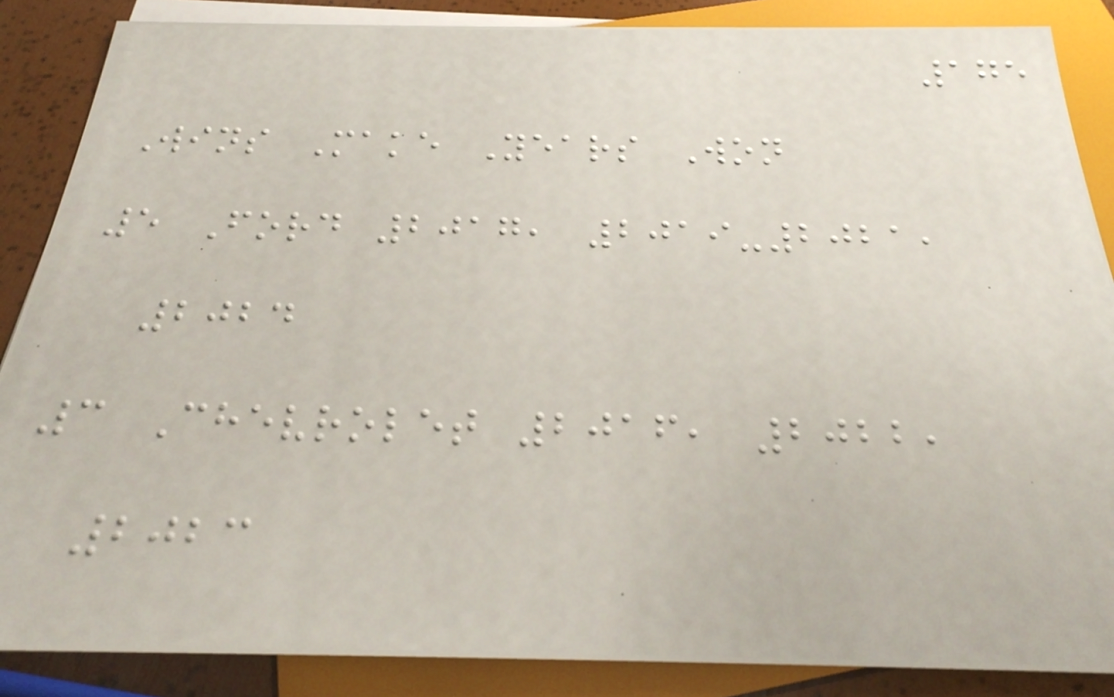175
Wins Make Years Won
5 Ford 2017, 2019-2021,
2024
3 Chevrolet 2016, 2022,
2023
